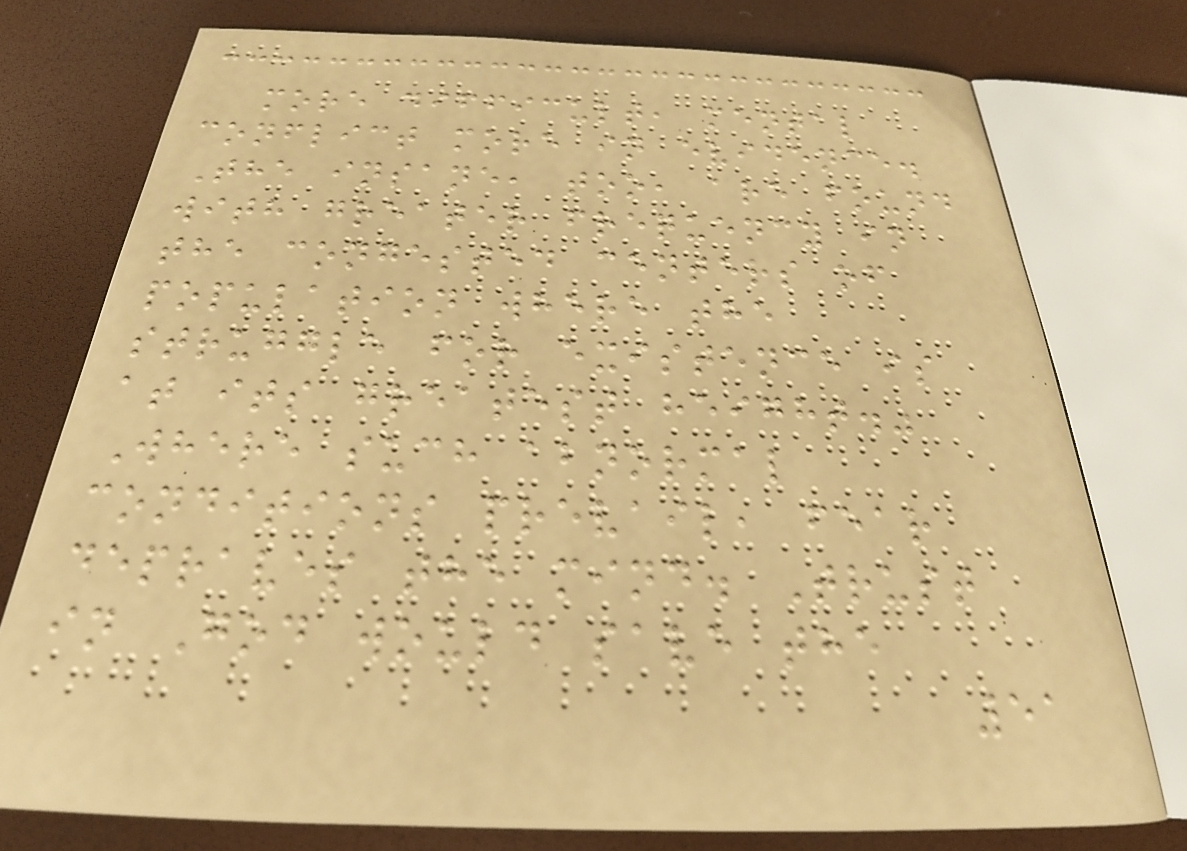more difficult, mental
conflict more in evidence.
The insane, too, are found
with greater frequency in
the congested centers of
population where the
struggle for existence is
at its greatest height."
Where such abnormal
conditions prevail, fear
depraves the mind. Trust
in God would save the
51
